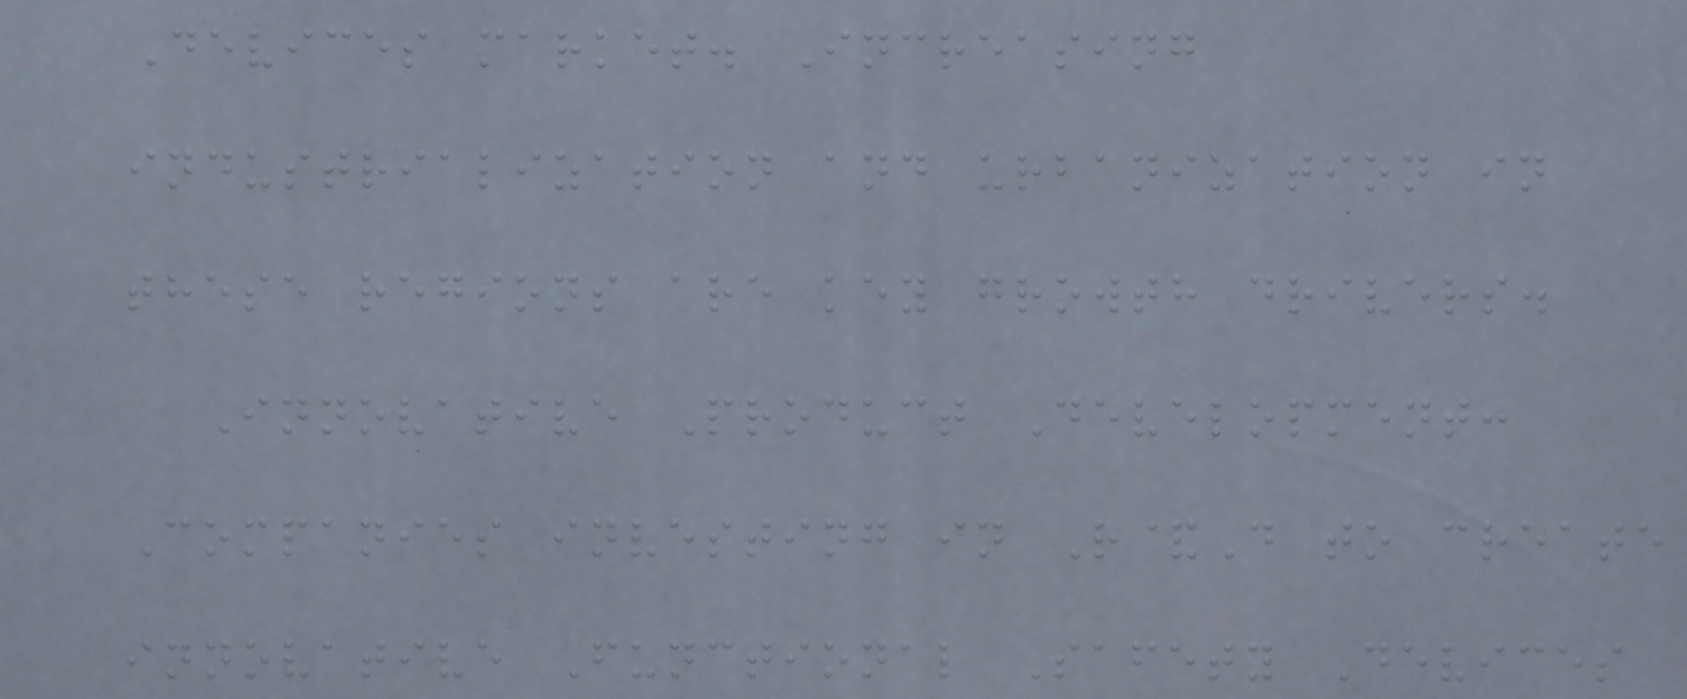Devices market. Increasing
industrialization and urbanization in
these regions are key growth drivers.
Innovative Product Development:
Companies investing in R&D to create
innovative Functional Safety Devices
